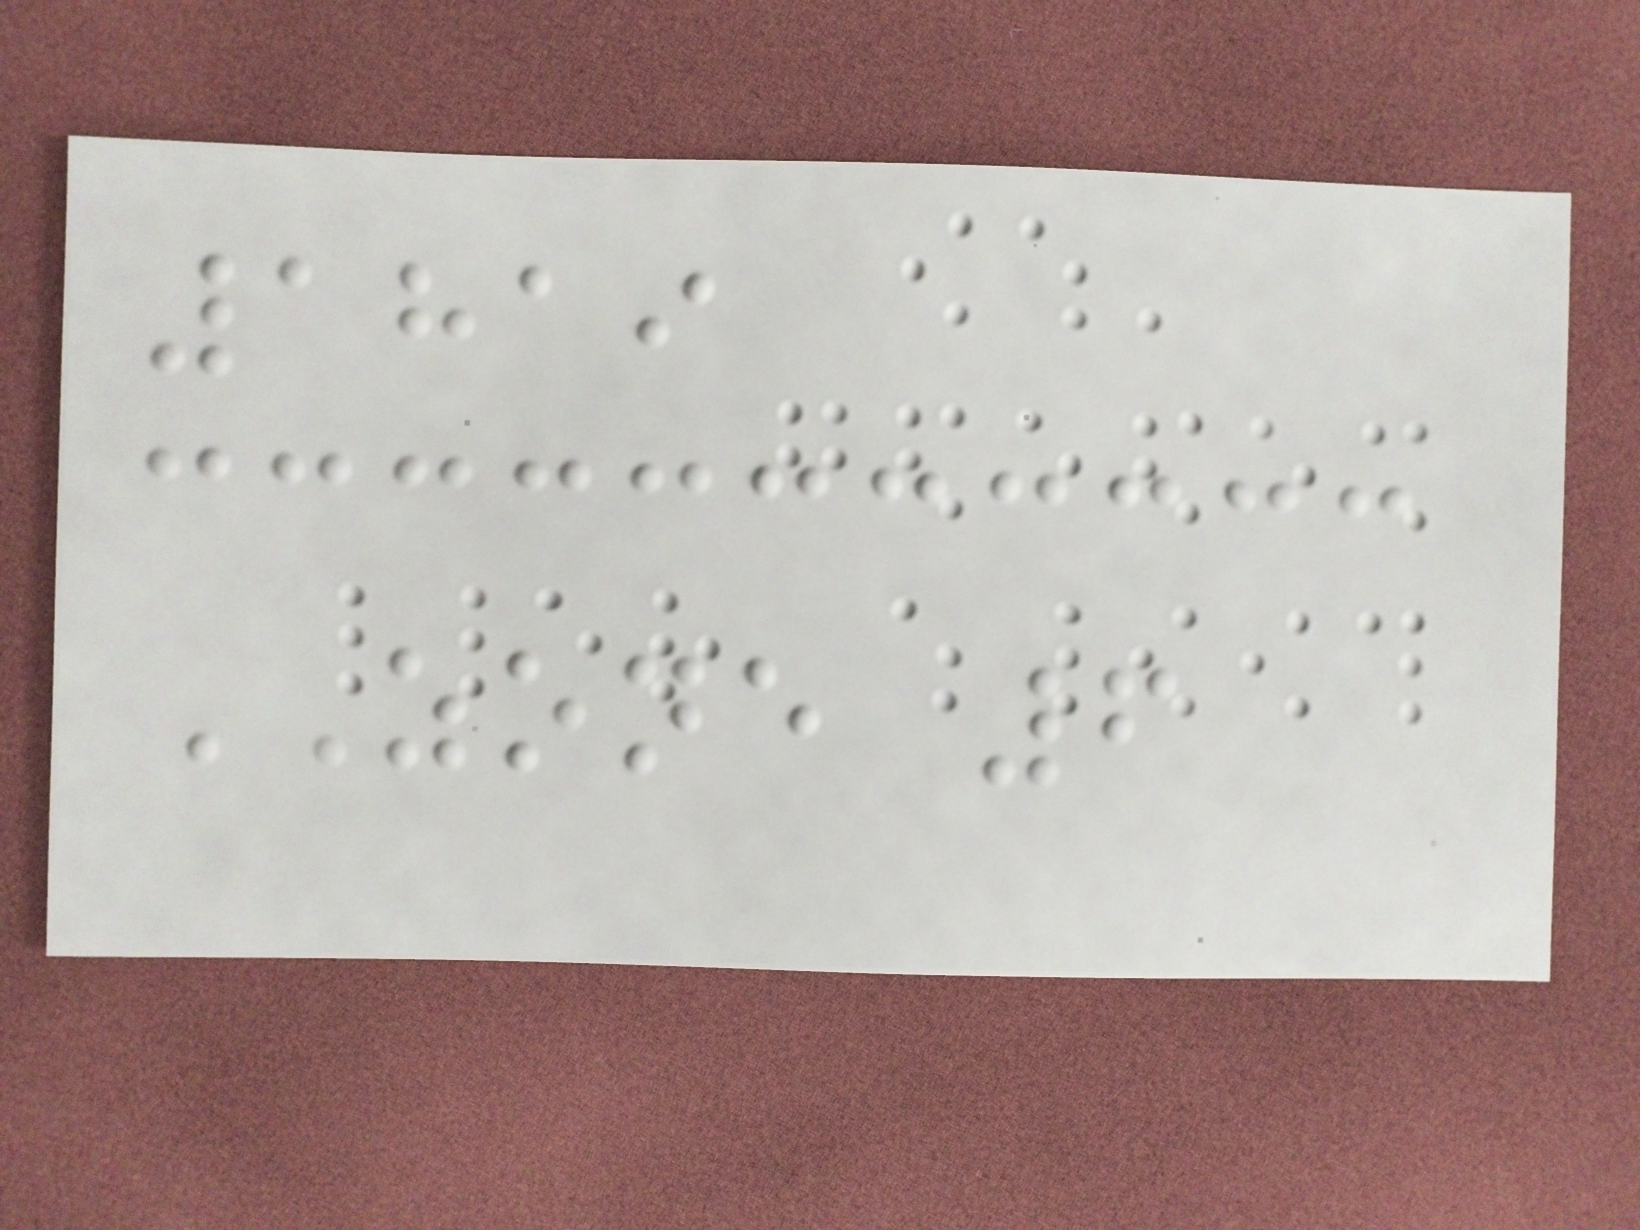1819
ZONE 6
